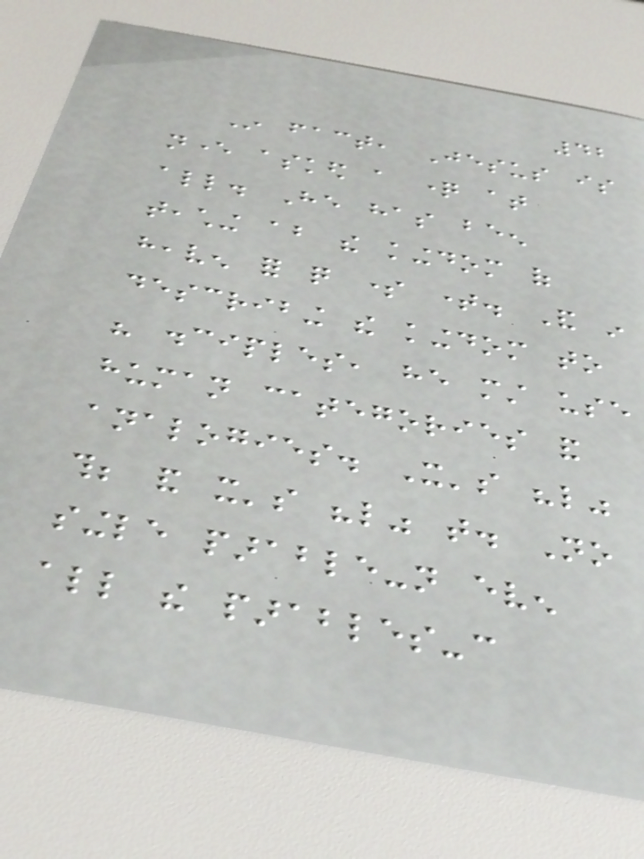42
In fact, Jesus is
never asked a question at
all. He has been
teaching about the kingdom of
heaven for quite some time. And in
describing the kingdom to
his disciples, he must use
human categories and
analogies. It's "like"
this; and it's "like" that. No
single parable-not even
all the parables-can
